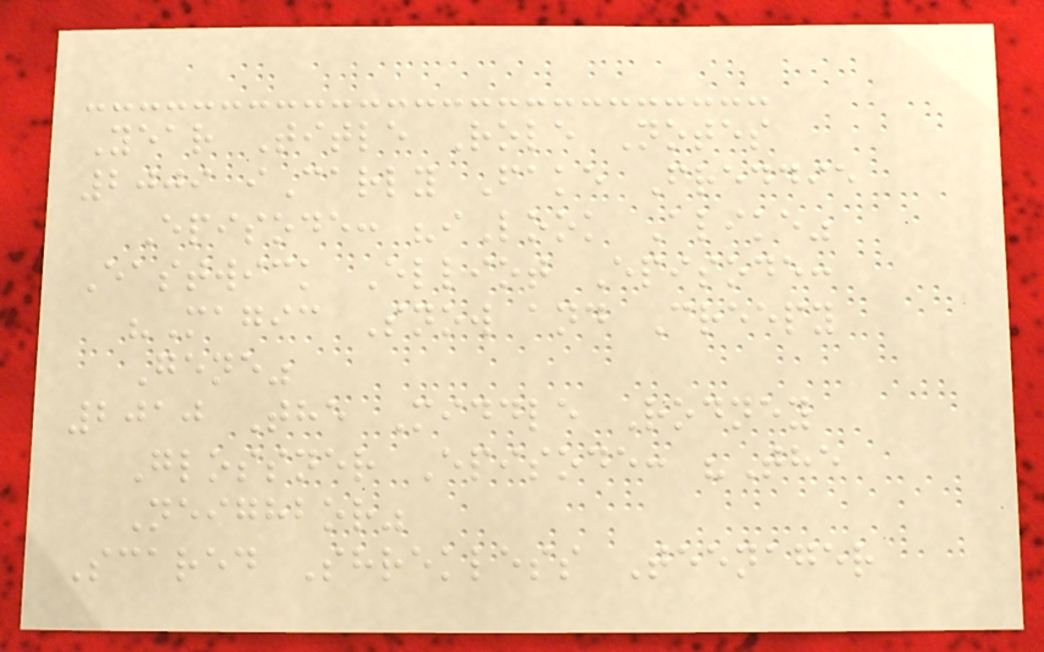Year Title Role Notes
2009 iCarly Fake Freddie
Episode: "iLook Alike"
Eastwick Elliot Episode:
"Magic Snow and Creepy
Gene"
2010 The Middle Rodney
Glossner Episode: "The
Neighbor"
Scared Shrekless Teenager
